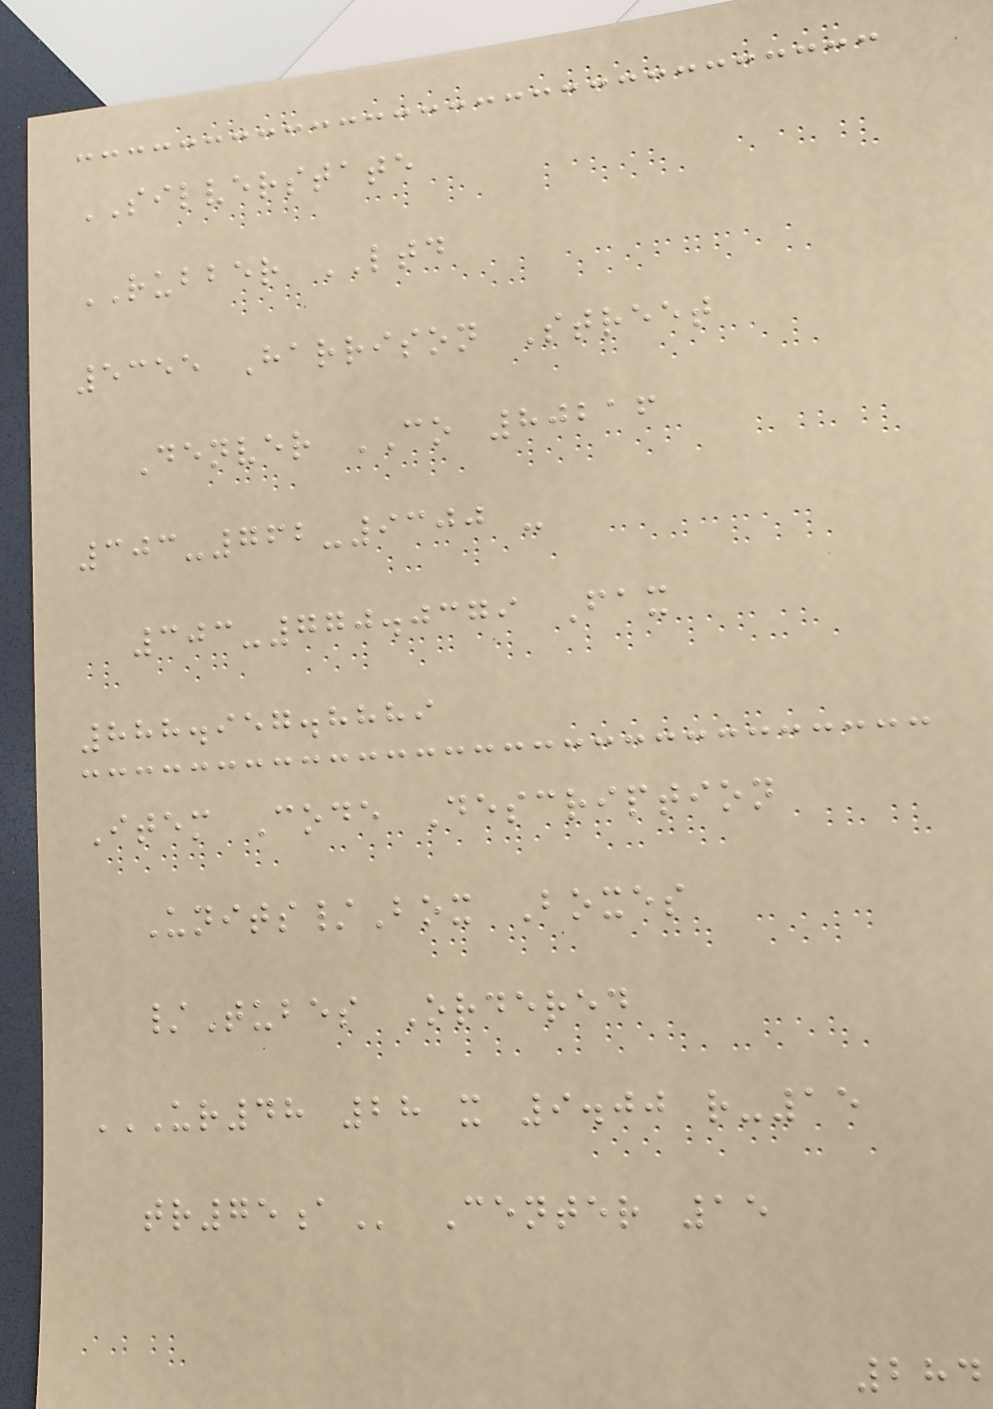SILVERSTATE
RUBBER LTD
5355 Harrison Street
Denver CO 80216
303-762-9300 -
303-770.0379 Fax
888.957.8889
Item Code Description
Units/Box Boxes
/Tubes Ordered
UR48 28 X 9.00 R-15
TR75A Center 15
284
